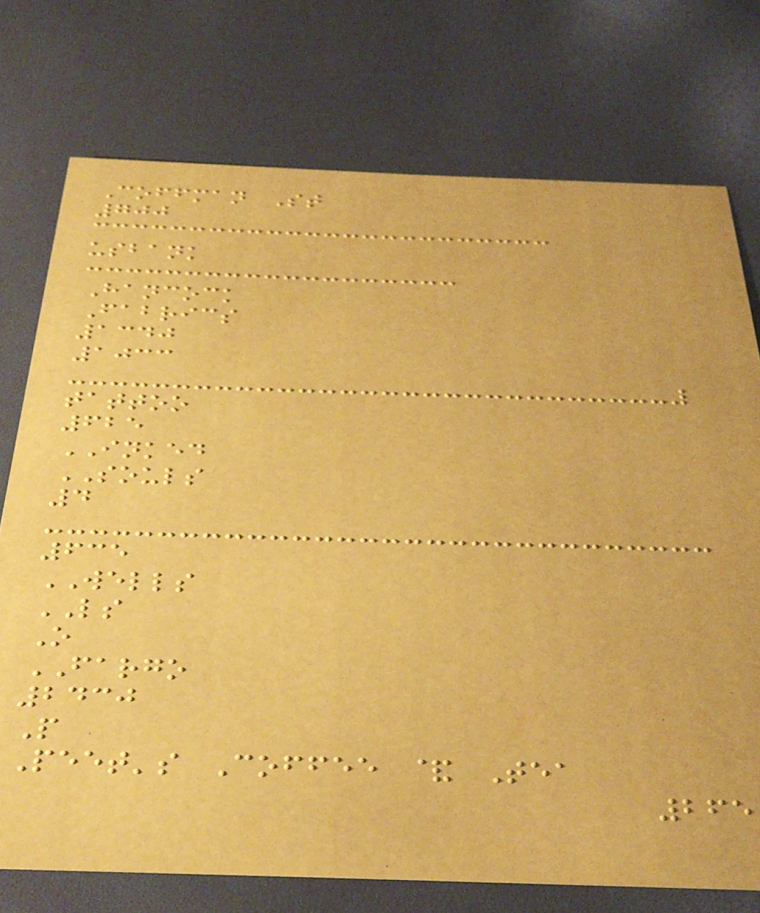Coffman St
700
usbank
Hancock
Fabrics
1340
1033
tattoo
625
INKED
SOULS
4
635
WELLS
LS
O
FARGO
2430
P
Peet's Coffee & Tea
265
